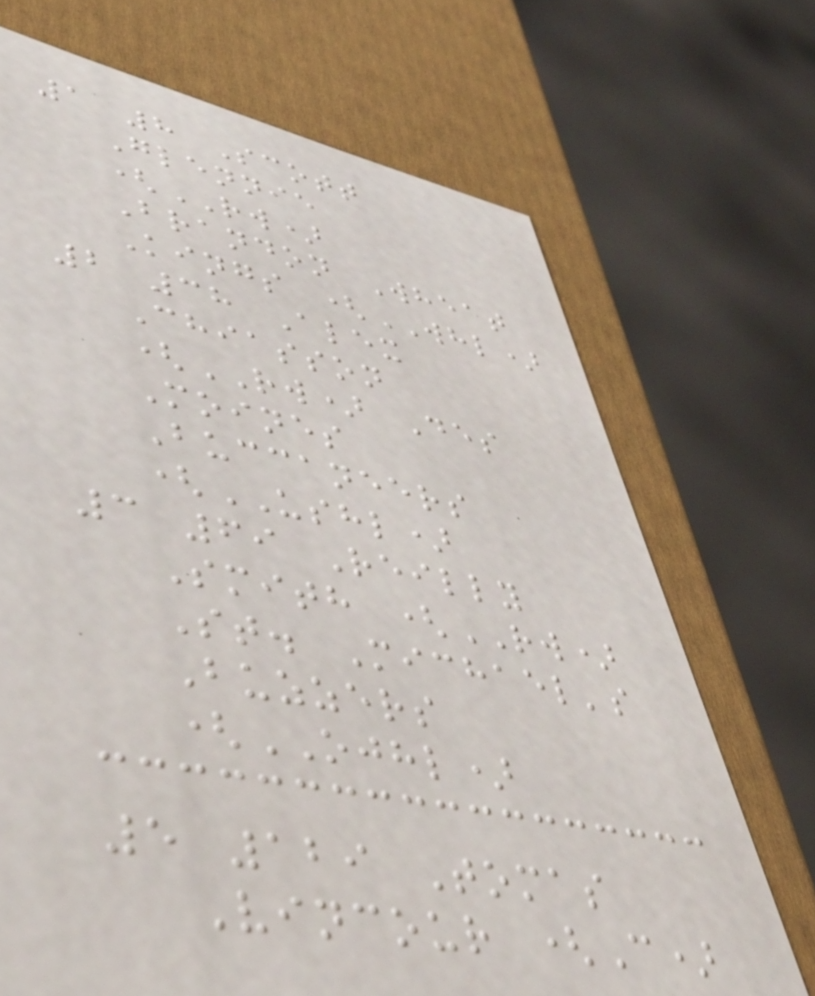1 8 Scott
Glennie
(RW)
Brandon Wheat
Kings (WHL)
2 38 Alex
Chiasson
(RW) Des
Moines
Buccaneers
(USHL)
3 69 Reilly
Smith (RW)
St. Michael's
Buzzers
(OJHL)
5 129 Tomas
Vincour (C)
